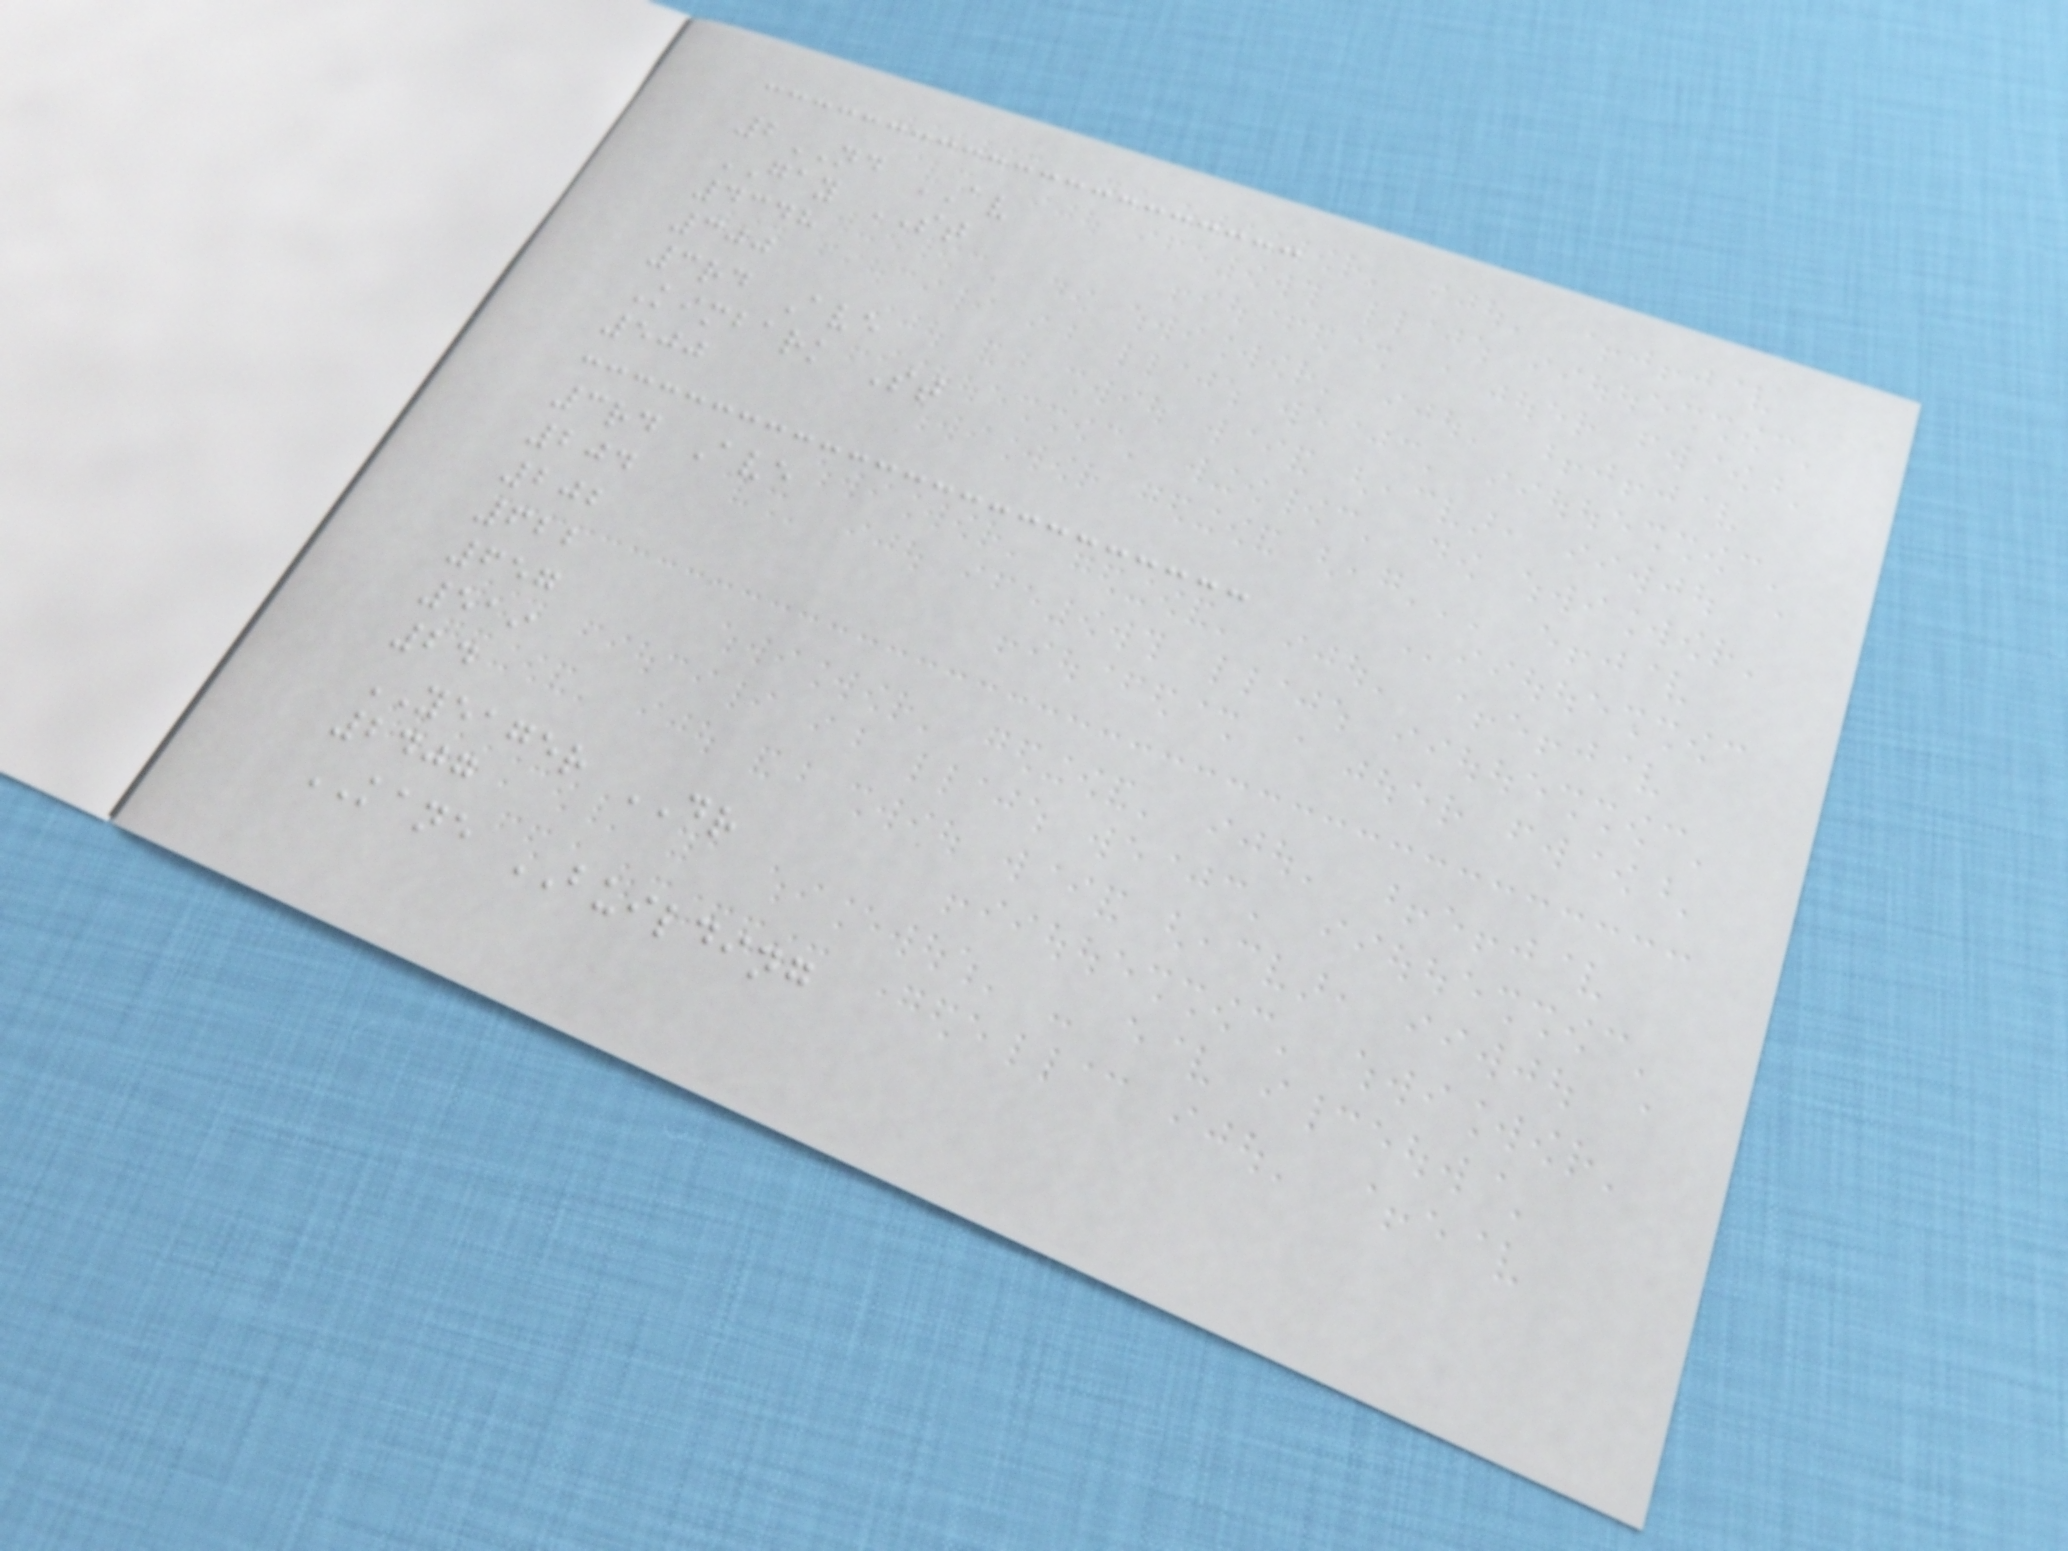2ND AV
GAY ST
4348
300
3rd Ave
Kimbark St
500
3rd Ave
204
202
622
657
519
24
YEAGER DR
2407
KANE BUILDING
